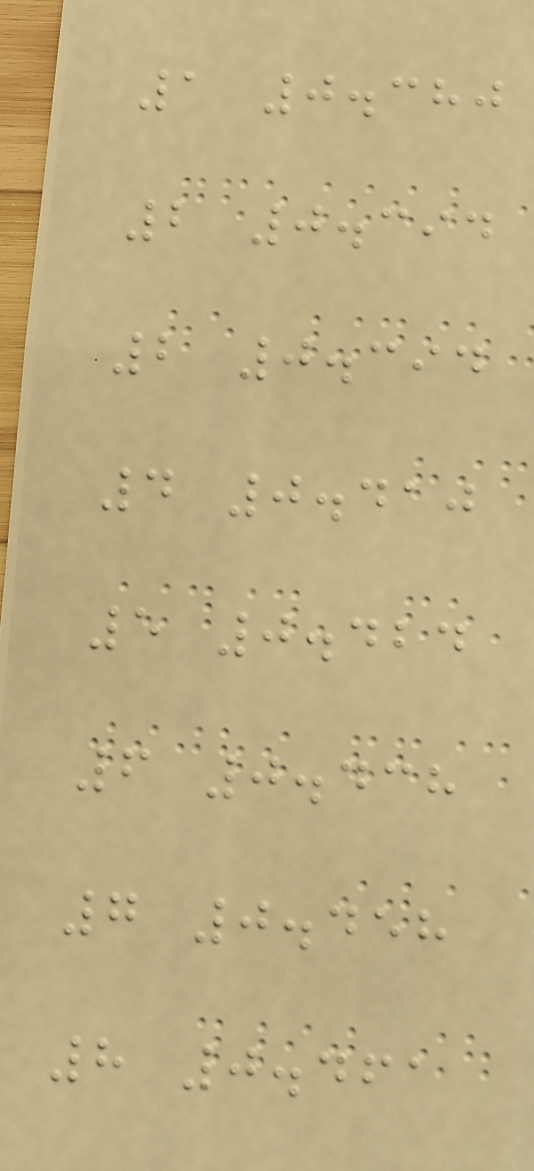1 0.380
2 0.394
2 0.394
4 0.410
5 0.424
6 0.438
7 0.458
8 0.461
